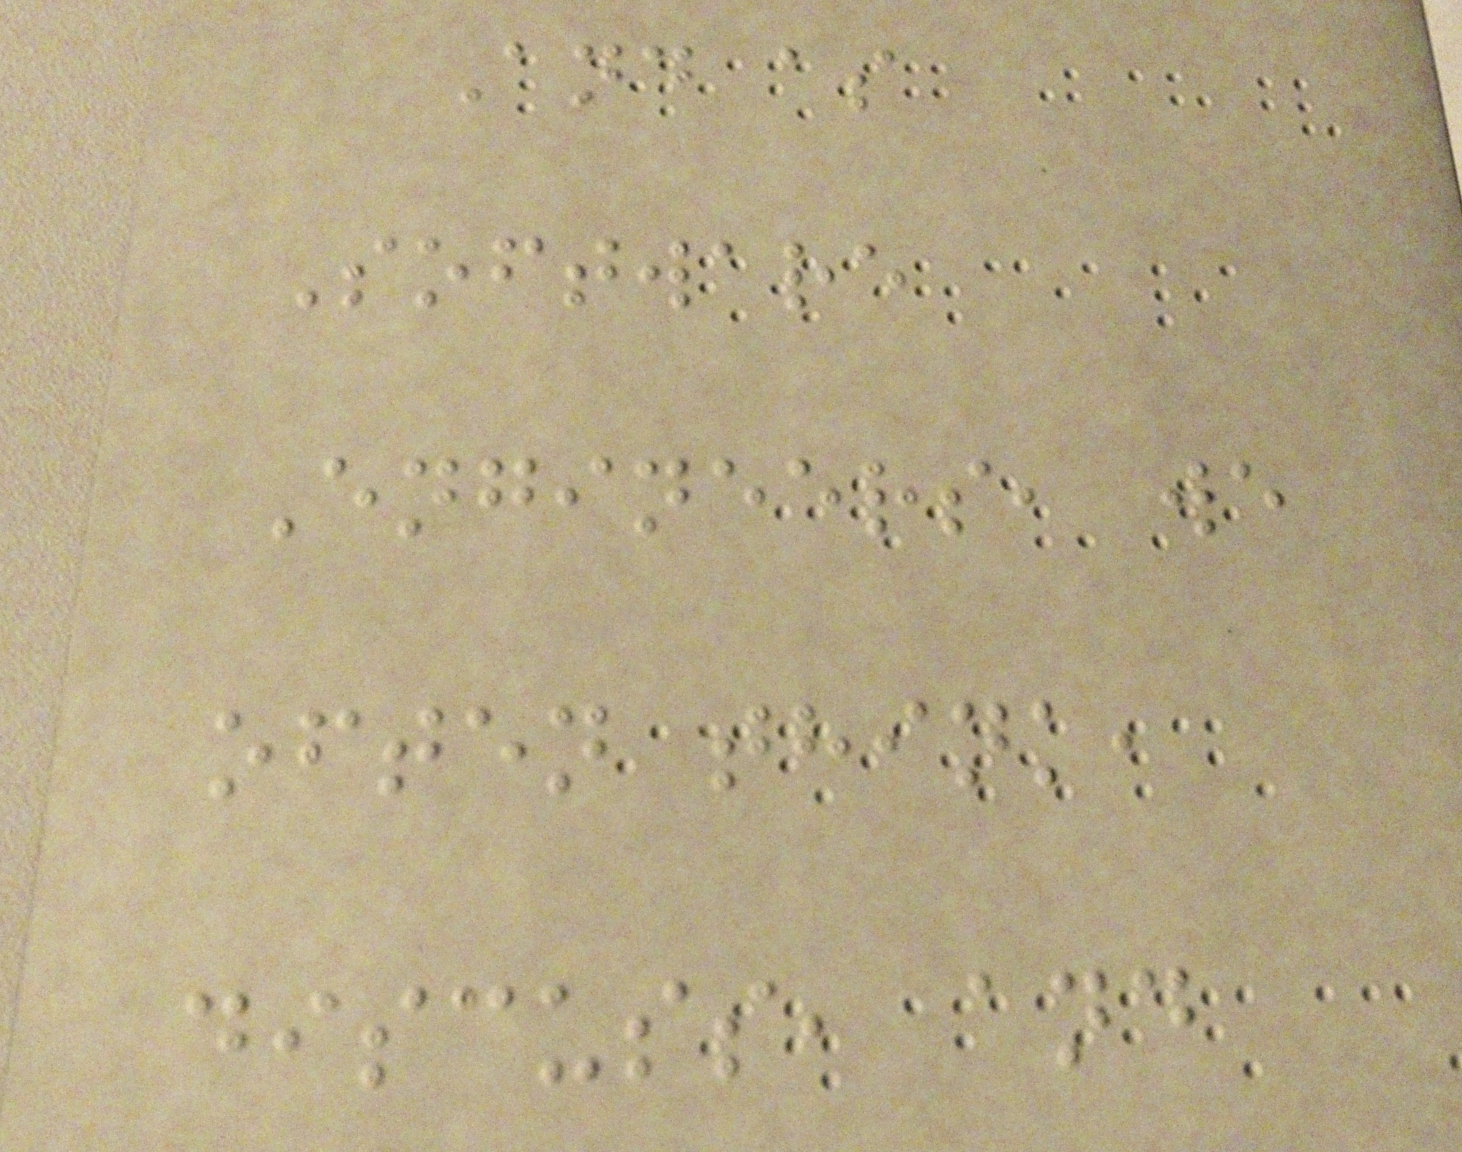And as
Software
Engineers, we
often think,
discuss, and
